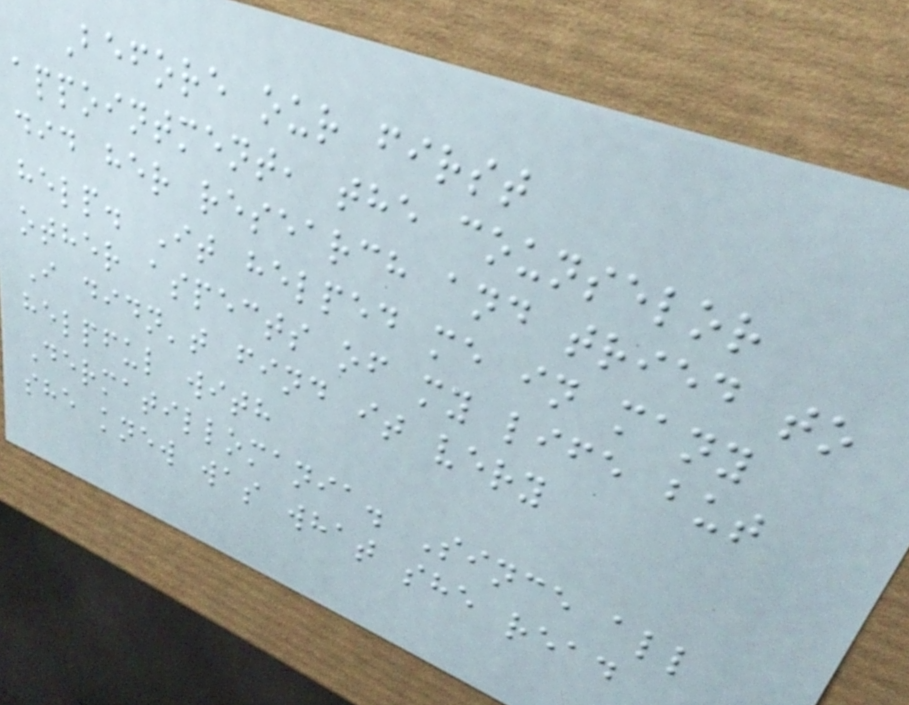Before our first
appointment, the counselor
did her research and tried to
help. It helped me in many
other aspects of my life but
I didn't find it very
helpful with
Dermatillomania. Since all
she knew was what she read
